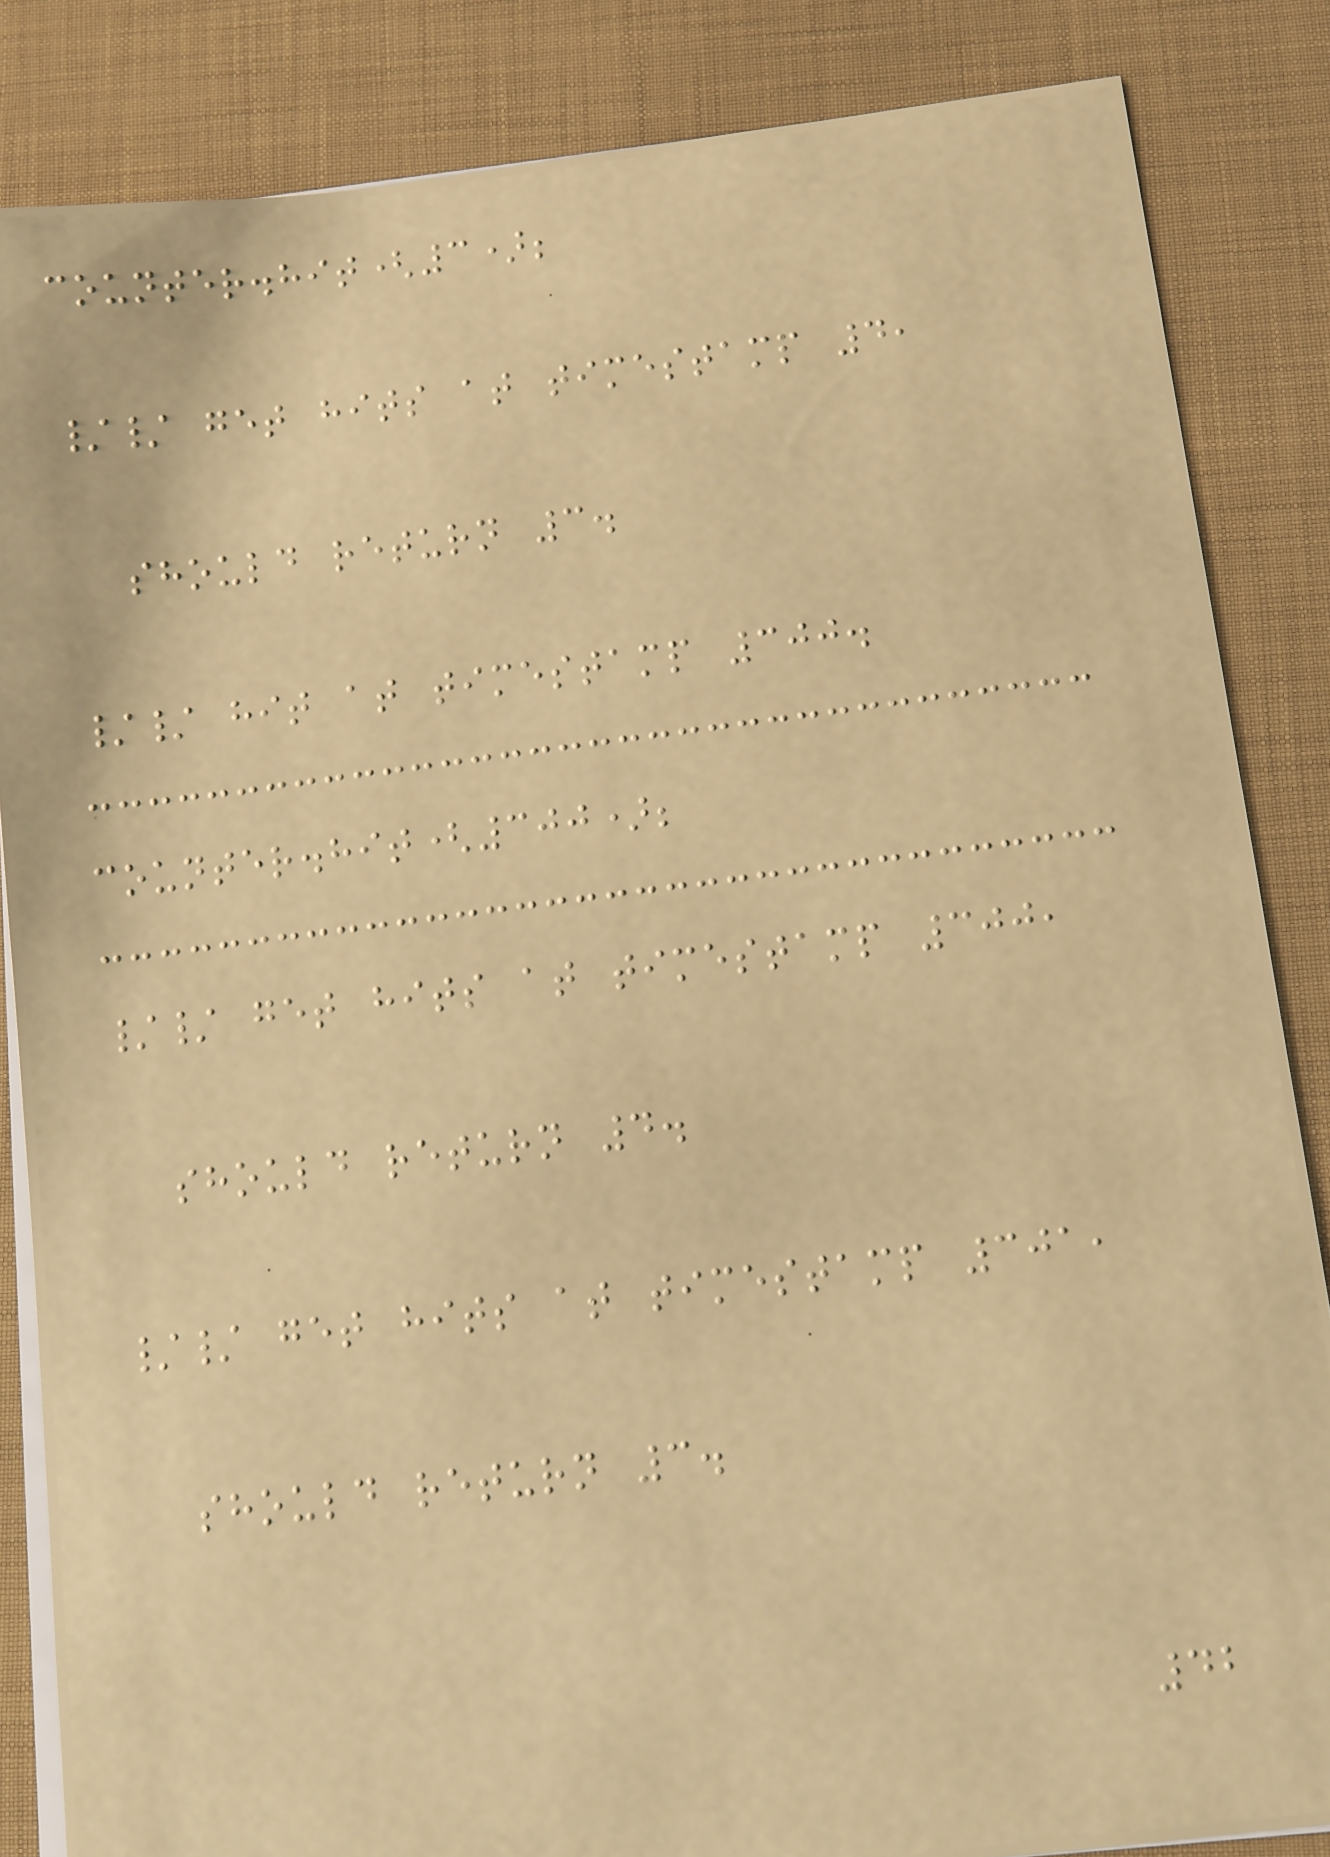counter.hit(3);
// get hits at timestamp 4,
should return 3.
// hit at timestamp 300.
counter.hit(300);
// get hits at timestamp 300,
should return 4.
// get hits at timestamp 301,
should return 3.
42
